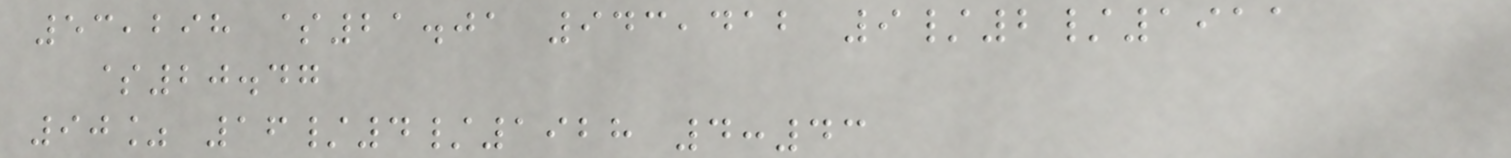53,298 $21.01 943,412 9/2/1911
$20.47
90% 16/4/1928 4:43
